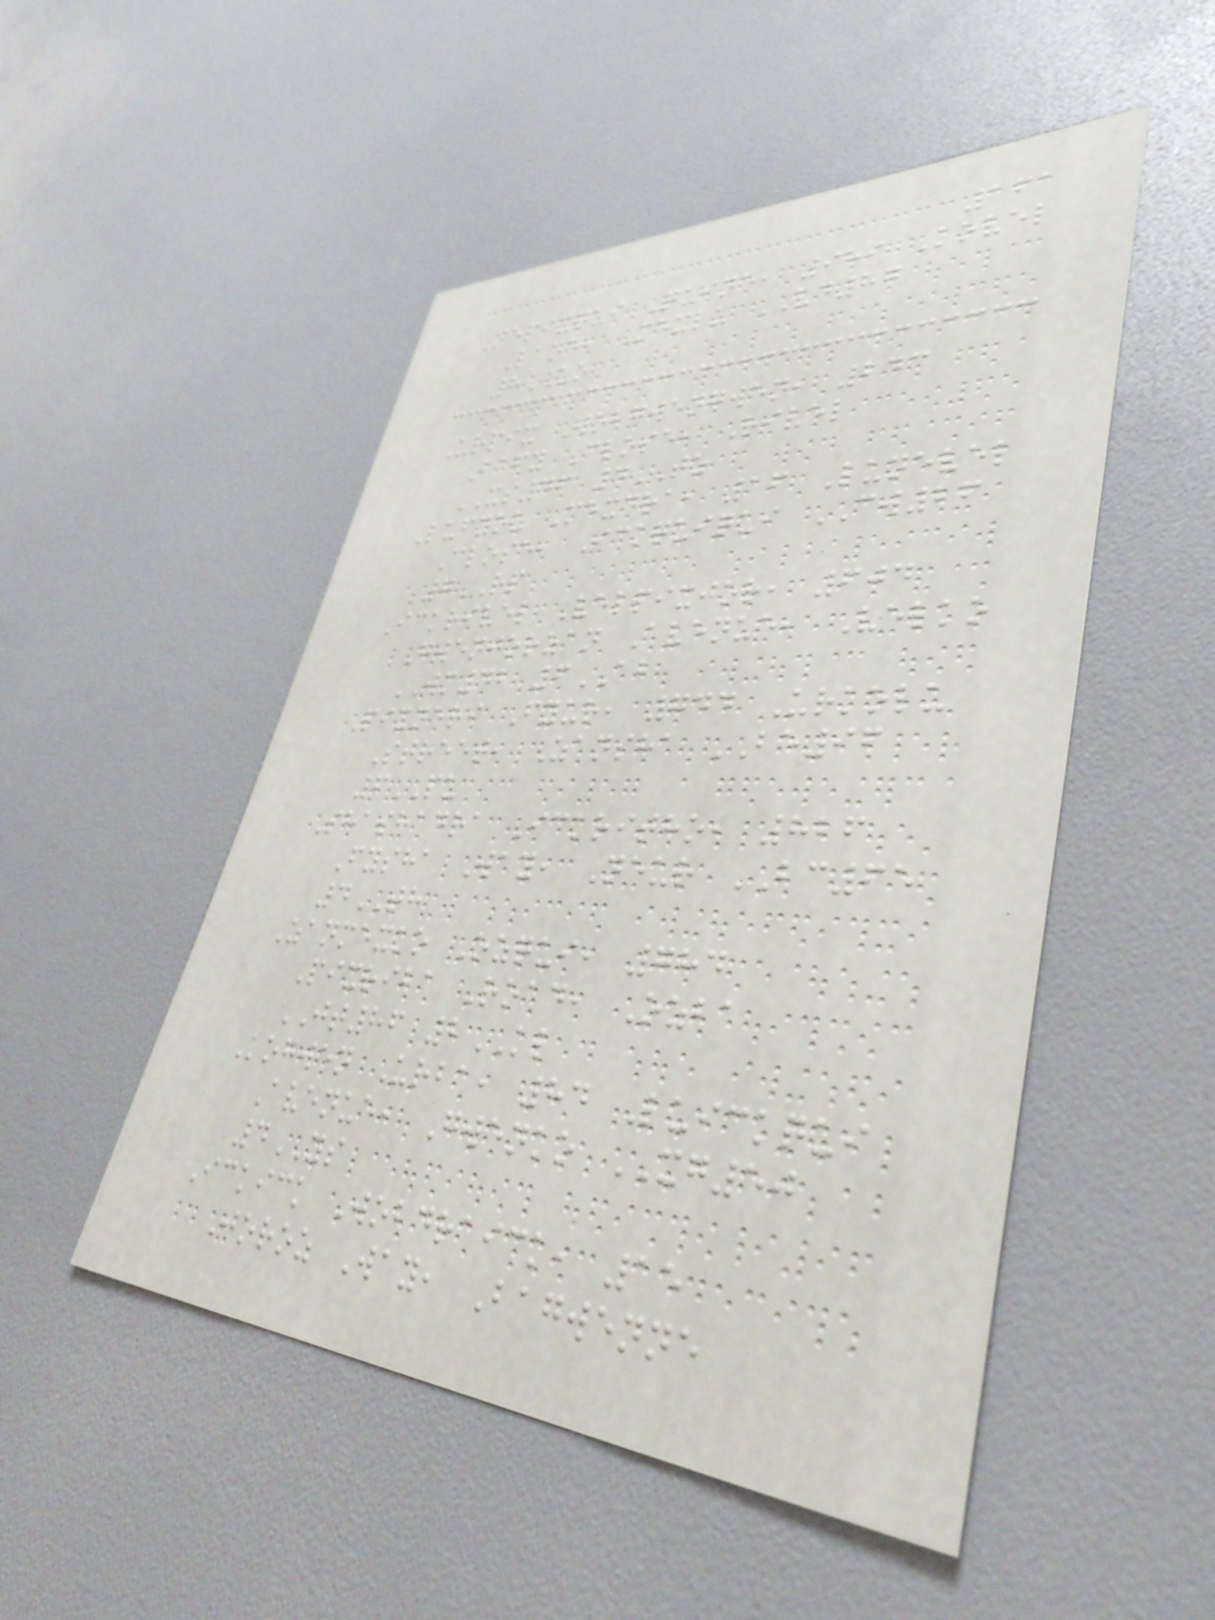161
Nepixqui Quine, 989 Kovel
Lane, Mexlu VD87
8UO
Urpix Wobgwengwen, 243
Bafy Close, Rivel
XS46 4TZ
Lufyoz Mexdra, 16 Lunevel
Close, Ickquiqui CW26
7RP
Ickrivel Velpixjor, 604
Gwenjorzan Avenue, Velko
WM42 6AB
Pixneri Fyur, 744 Urkolu
Street, Zansha BE96
6PU
Shashadra Ickritho, 826
Fysha Way, Neur BC65
4TH
Zanmexko Ozqui, 784
Pixriba Road, Ozba
JT86 2KL
Kogwen Urba, 84 Luickqui
Avenue, Gwenko XG50
4YS
Ickick Wobdraick, 15
Joroz Way, Bagwenne
